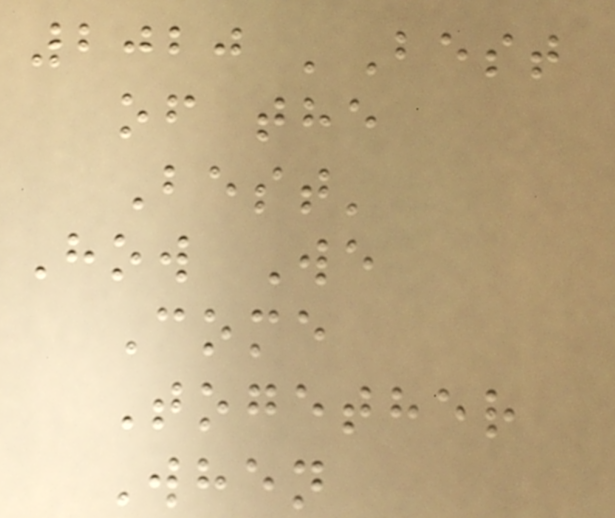2020 'Best
of the
Best'
How We
Come
Together
When
